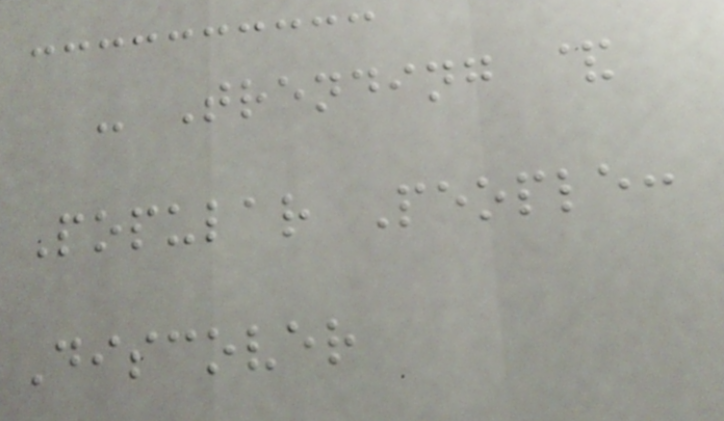- Trending &
Popular People:
Discover
